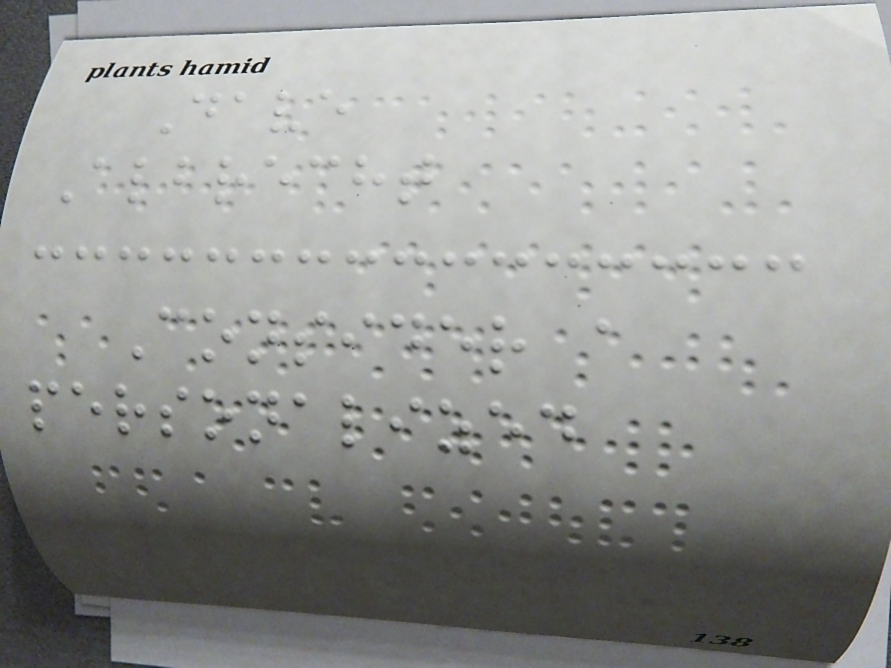Dave
Albrecht
Consider a
personalized
